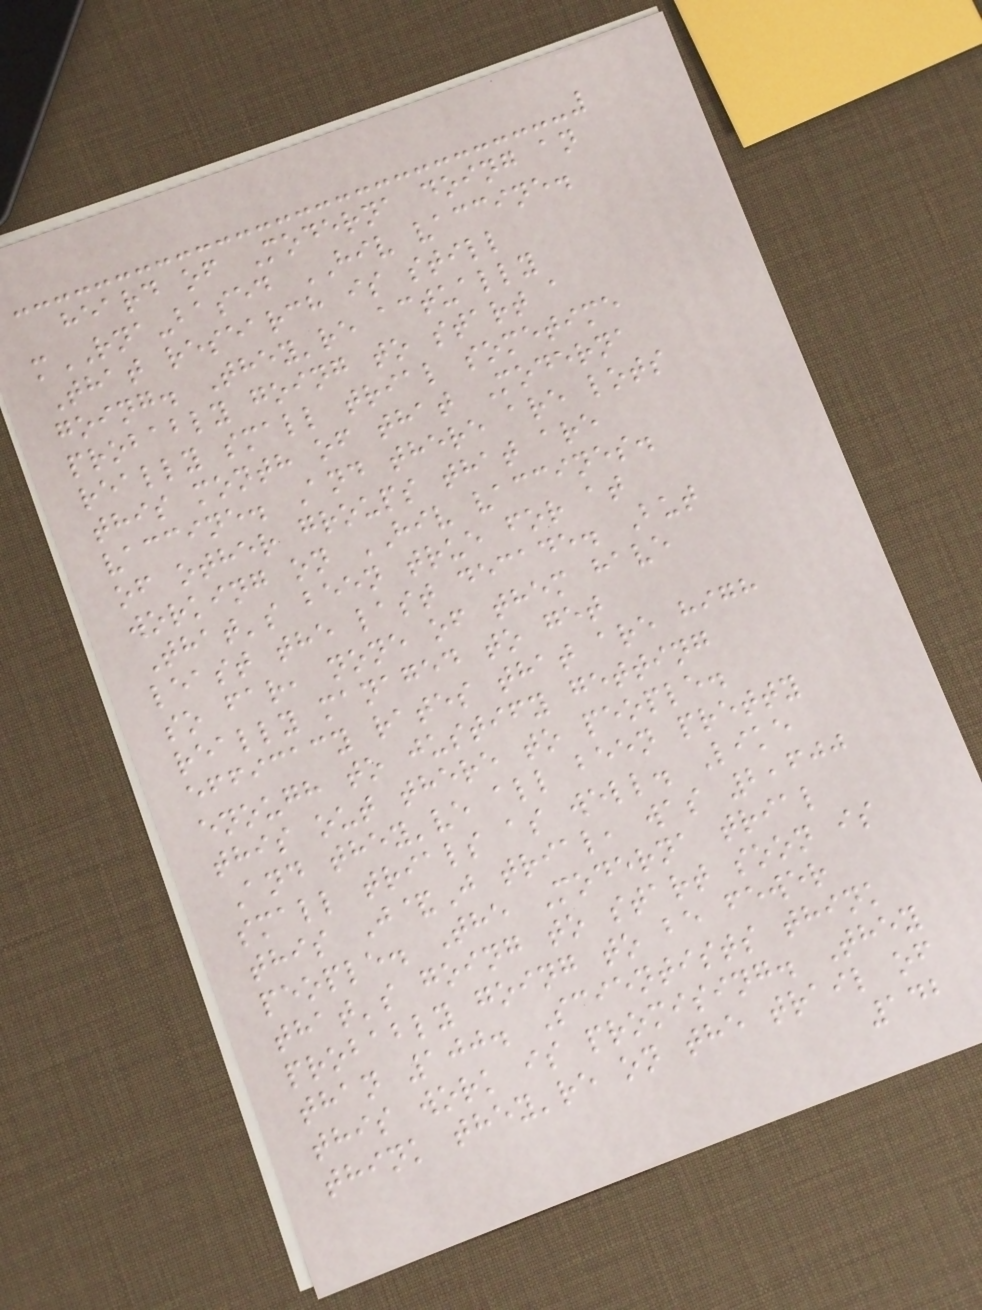heard of Moderna doing an
mRNA-based HIV vaccine.
That research is still
going. They're actually
probably going to start a
really small trial sometime
this month of that Moderna
vaccine. And there are lots
of other groups that are
working on HIV vaccines.
That's been true for at
least the last decade. But
so far, none of them have
really managed to get
efficacy rates that are high
enough to justify getting
this out there to people.
And they've all been pretty
small trials as well. Like
this J&J trial, was 2,600
people. The Moderna trial
that's going to start soon is
probably going to be fewer
than 100. Scientists think
this work is promising. They
think they're on the trail of
142
